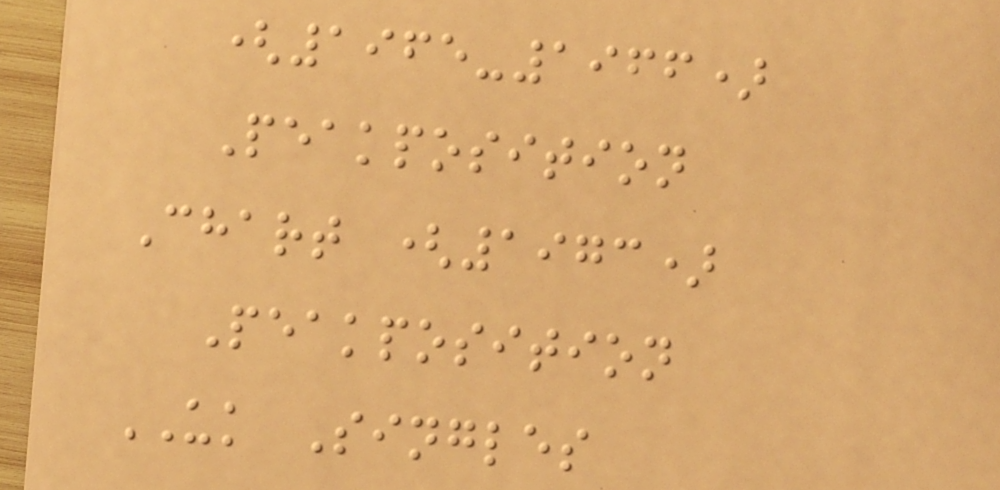(1965-1966)
Peakposition
Chart (1973)
Peakposition
UK Singles
